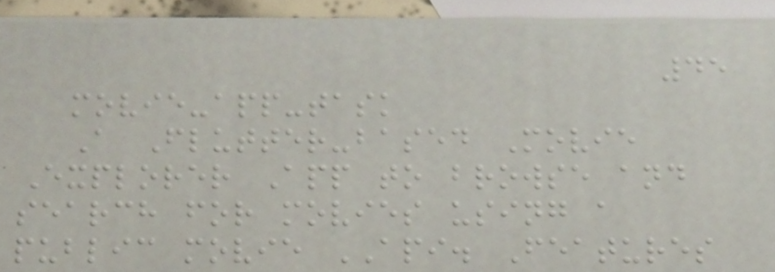45
movie-app-task
A Flutter-based Movie
Explorer App to browse and
search for movies using a
public movie API. Features
